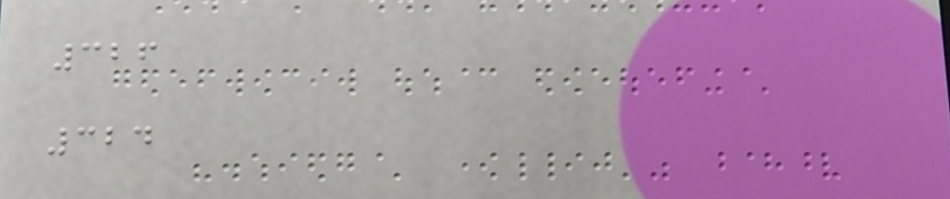326
324
